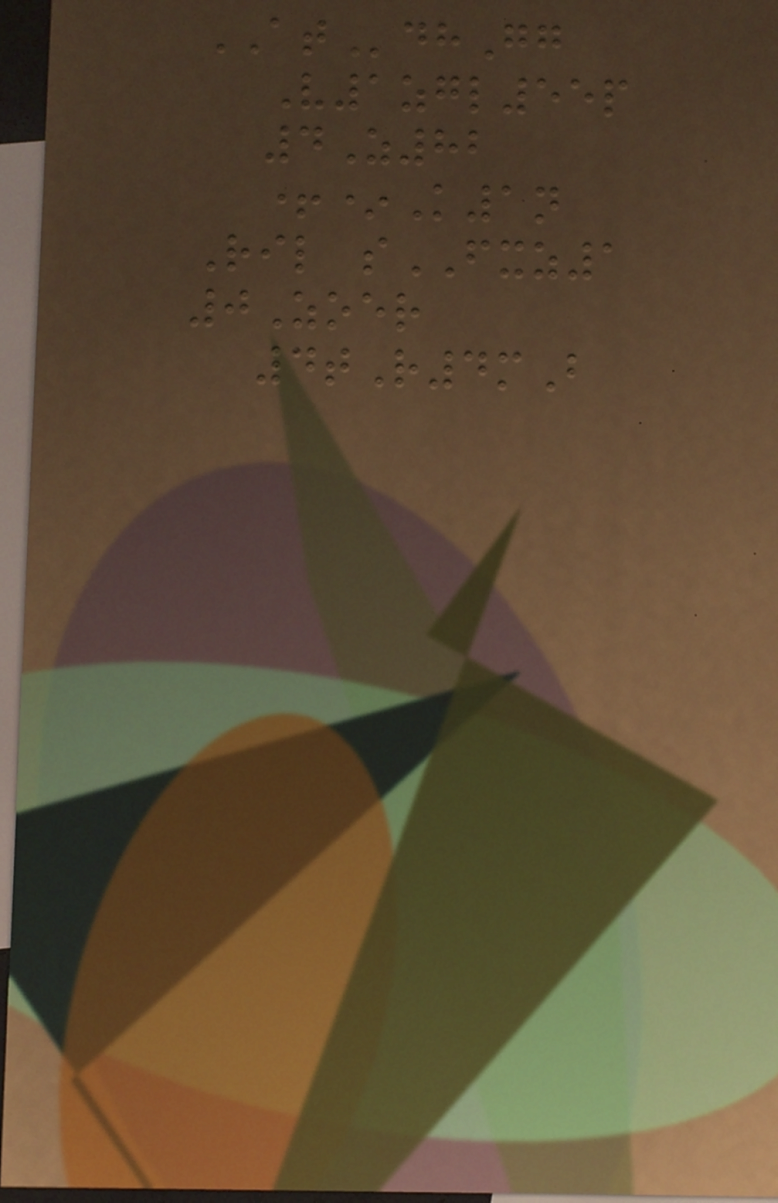ATdhGg
V1zgl55p
4Z82
+*K1n
Ril sFXZ1
0Zoer
4tR4mB
